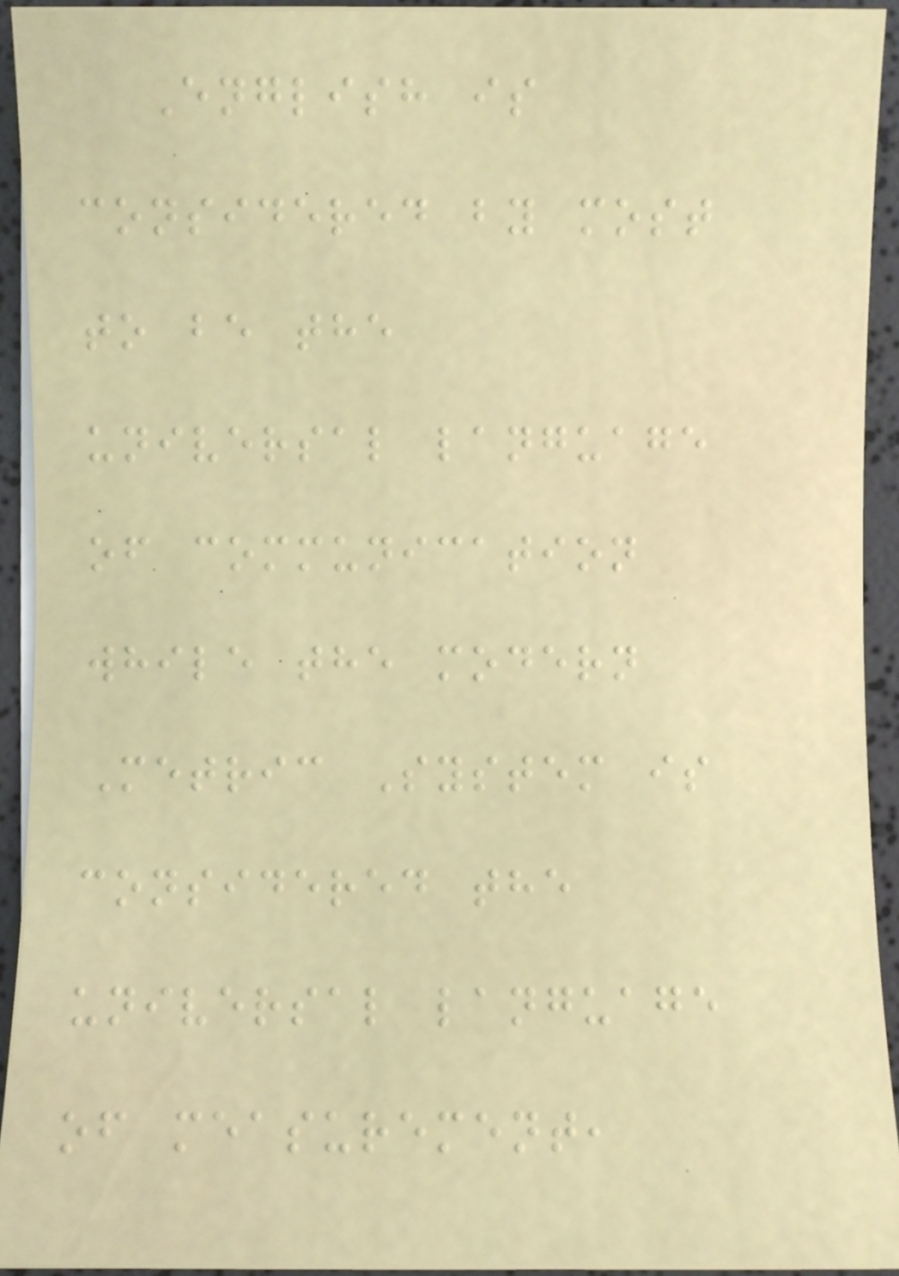English is
considered by most
to be the
universal language
of communication
while the modern
Metric System is
considered the
universal language
of measurement,
